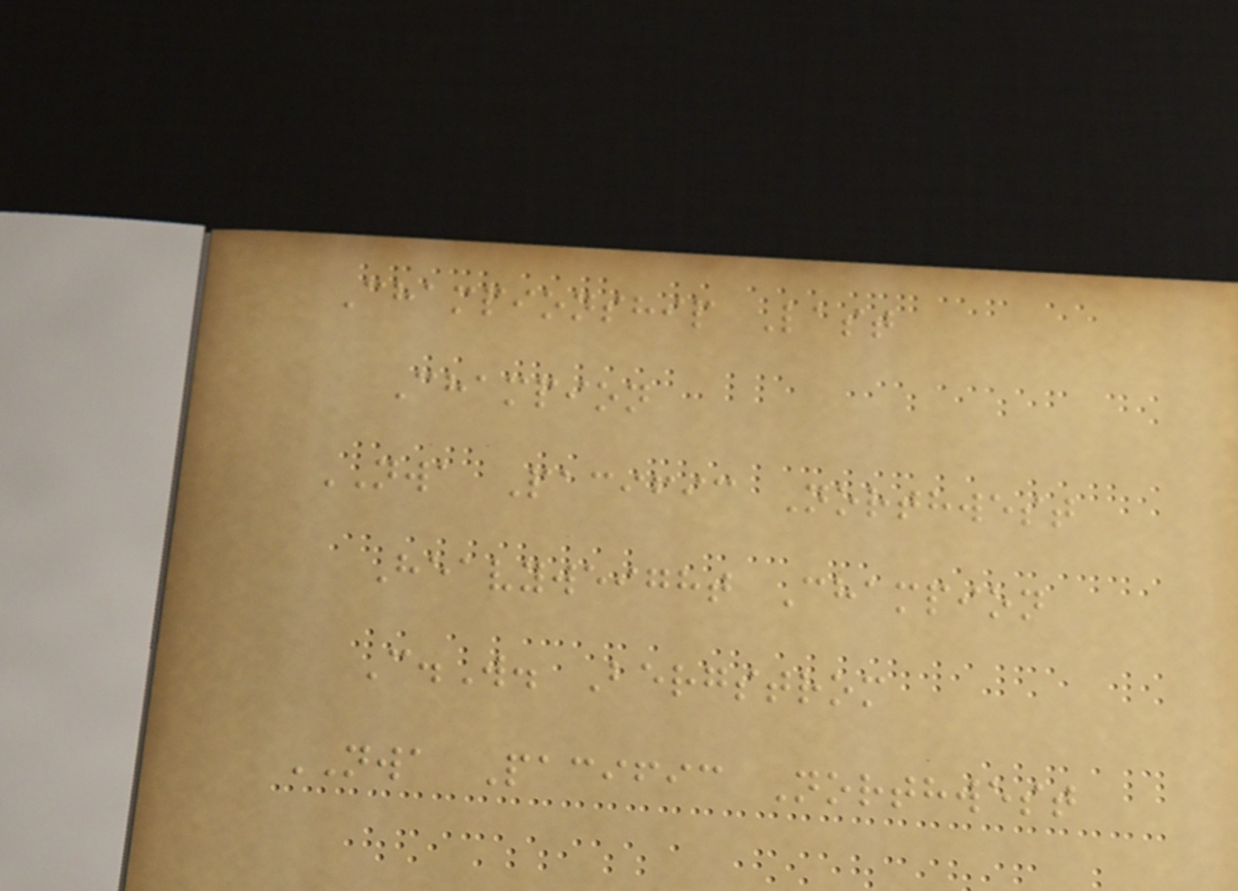Championship Last
Champion
NWA Pacific Northwest
Heavyweight Champion
C.W. Bergstrom
NWA Pacific Northwest
